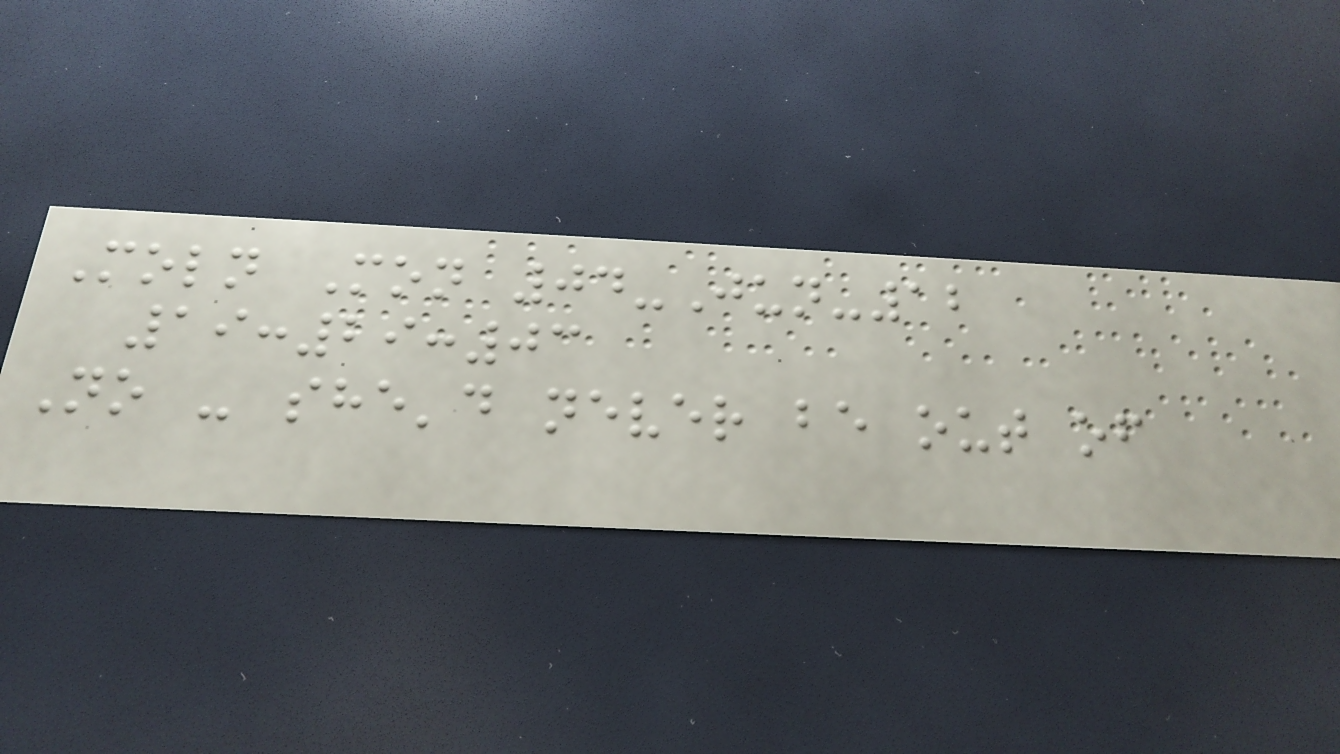Moln Mon 04-Jun-12
19:29:03
No - she'd never be out of
